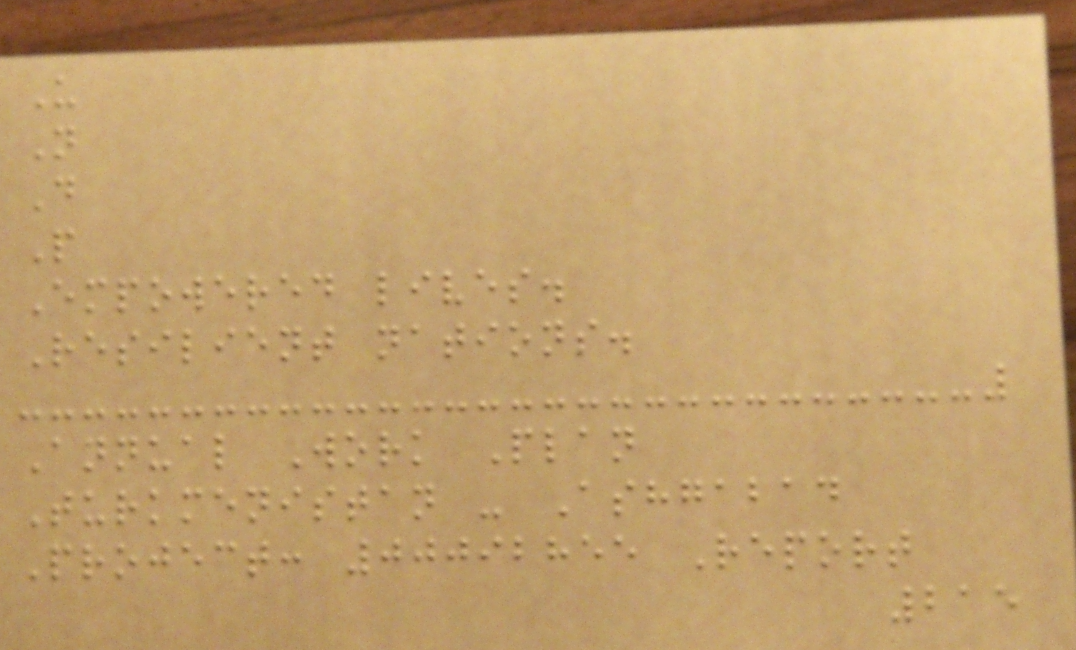U
N
D
P
Empowered lives.
Resilient nations.
Annual Work Plan
Turkmenistan - Ashgabad
Project: 00092855 Report
215
